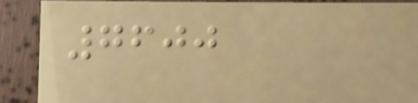7600
